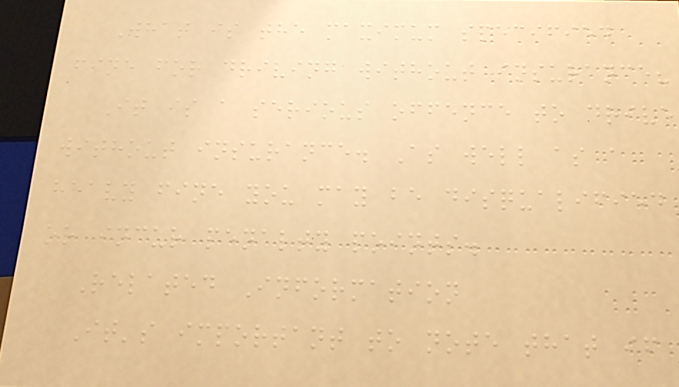What is the maximum specified
fine for driving without insurance?
It is a serious offence to drive
without insurance. As well as a
heavy fine you may be disqualified
or incur penalty points.
Related Information
It's important to note that if
